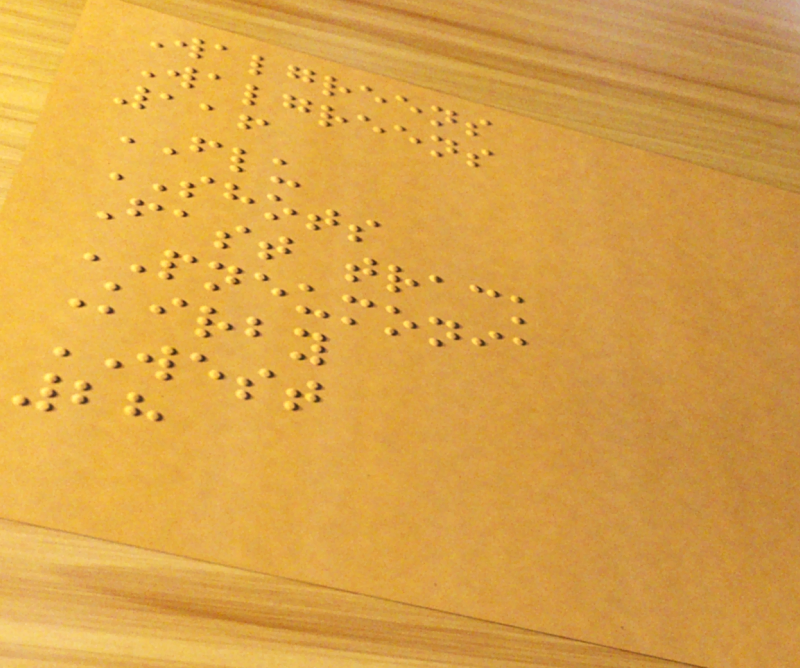Walgreens
Walgreens
116
FLU
SHOTS
Fast track
PNEUMONIA
Kirby
WEST
28
